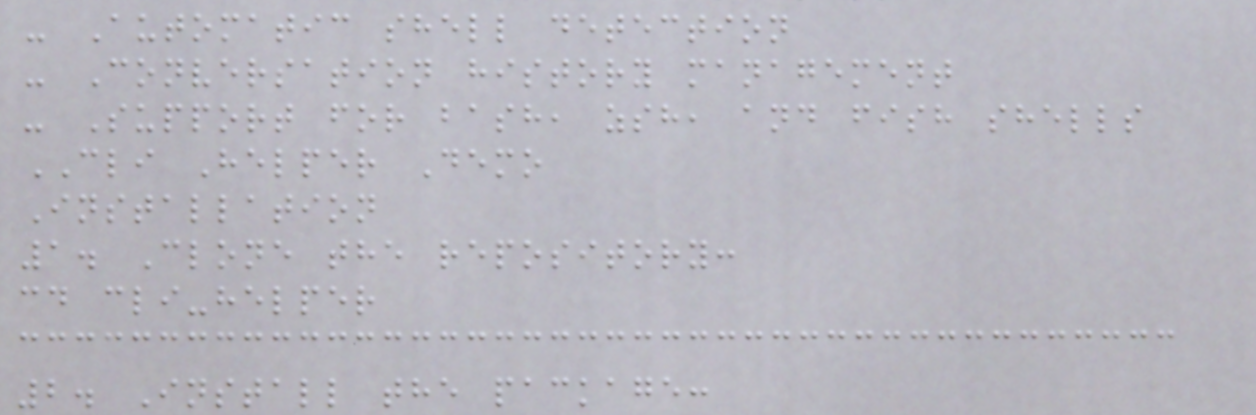- Automatic shell detection
- Conversation history management
- Support for bash, zsh, and fish shells
CLI Helper Demo
Installation
1. Clone the repository:
cd cli-helper
2. Install the package:
